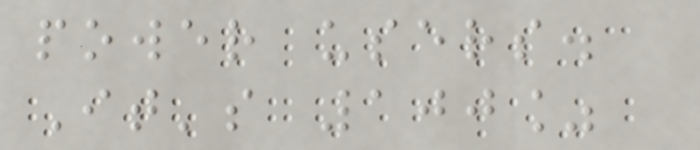power users.
It's 100%
